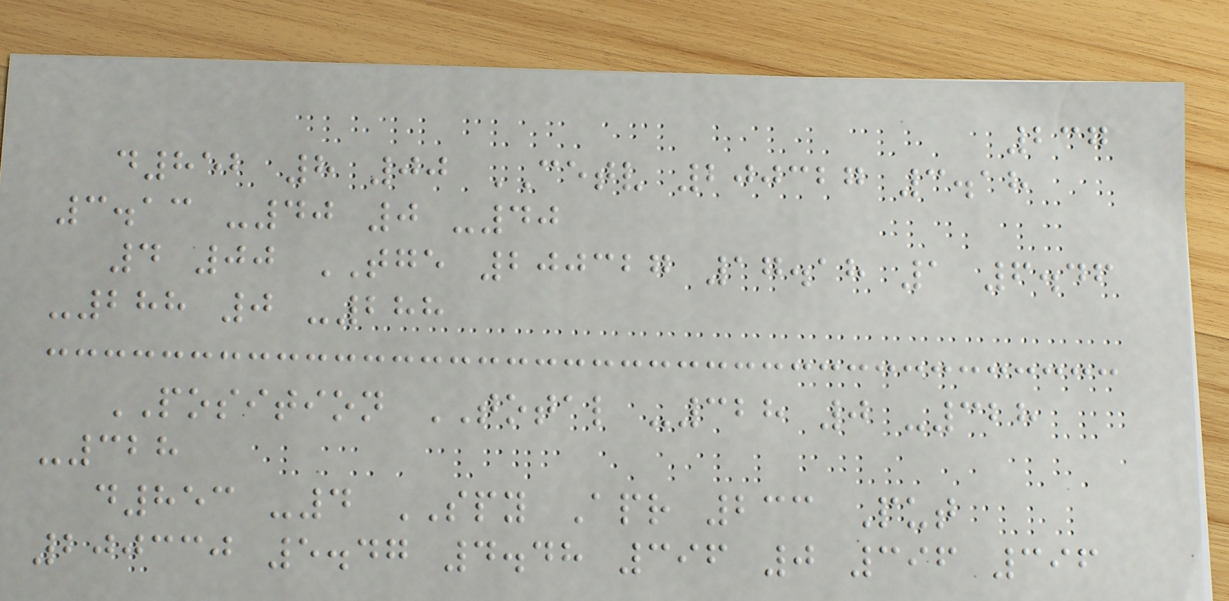237
d852 8 00 CETV 200327 3.18
3.13 -40 0 -40
4 00 TGE 200327 17.18 1 6.46
-288 0 -288
POSITION TOTAL -328 0 -328
-328
d853 -4 SPY Apr 233 Put
200330 5.47 4.48 396 0 396 396
